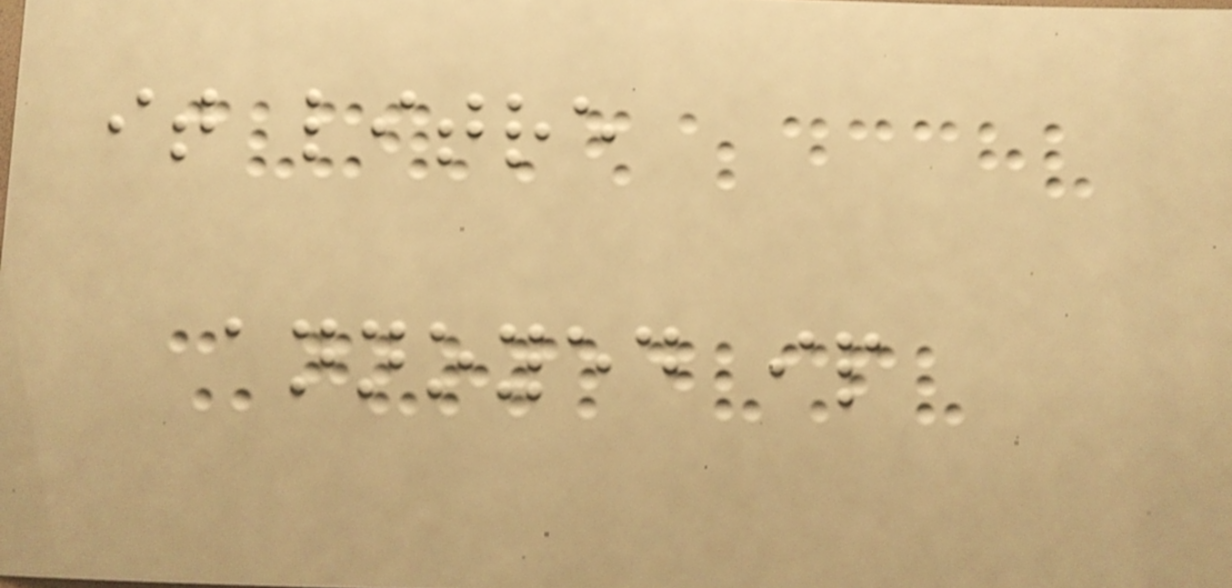it litre
annoyed ip
